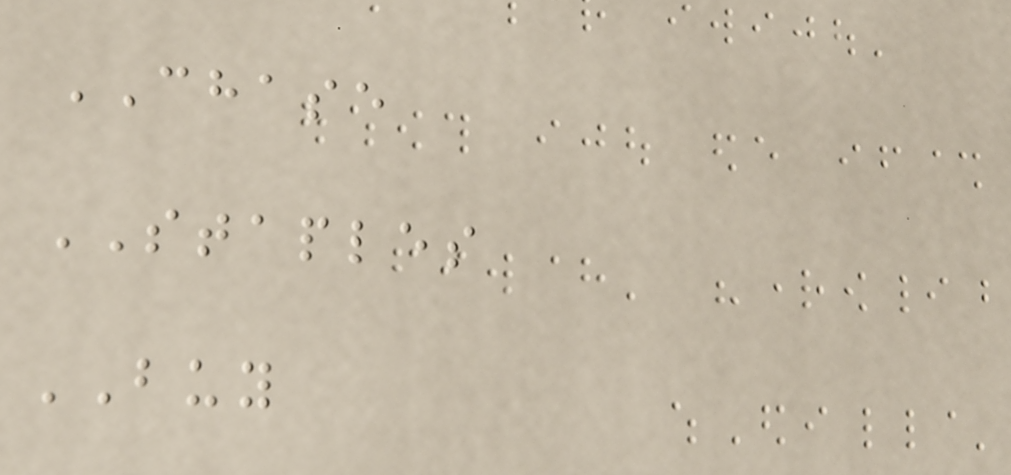CHASE
STAPLES
BUY
